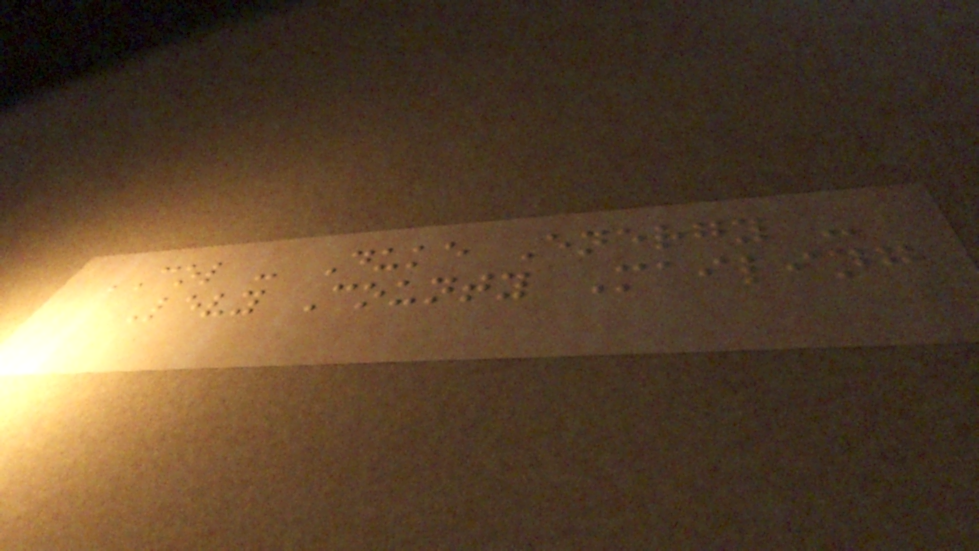COL - Duke Energy -
Levy County Mailing
